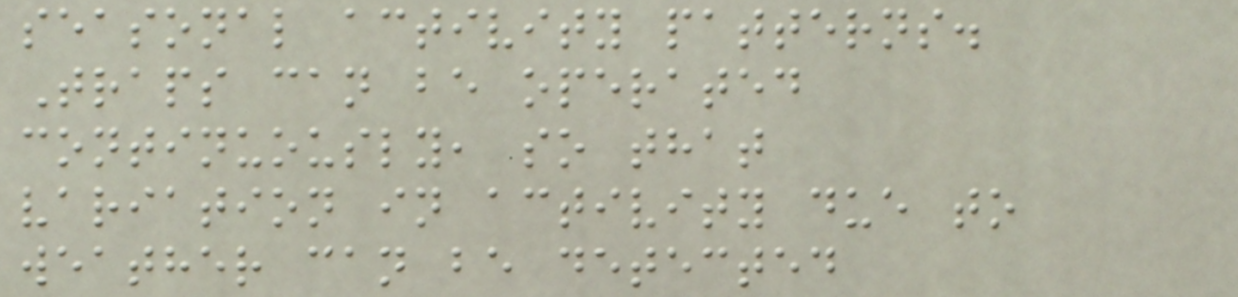seasonal activity patterns.
Traps can be operated
continuously, so that
variation in activity due to
weather can be detected
